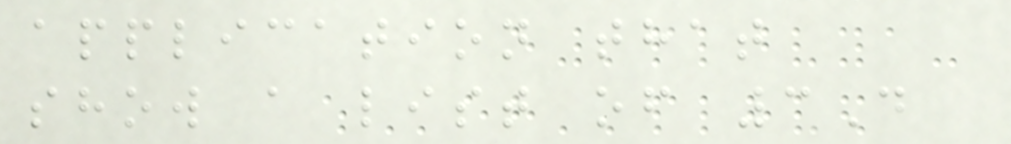application that
show a list of 3D
